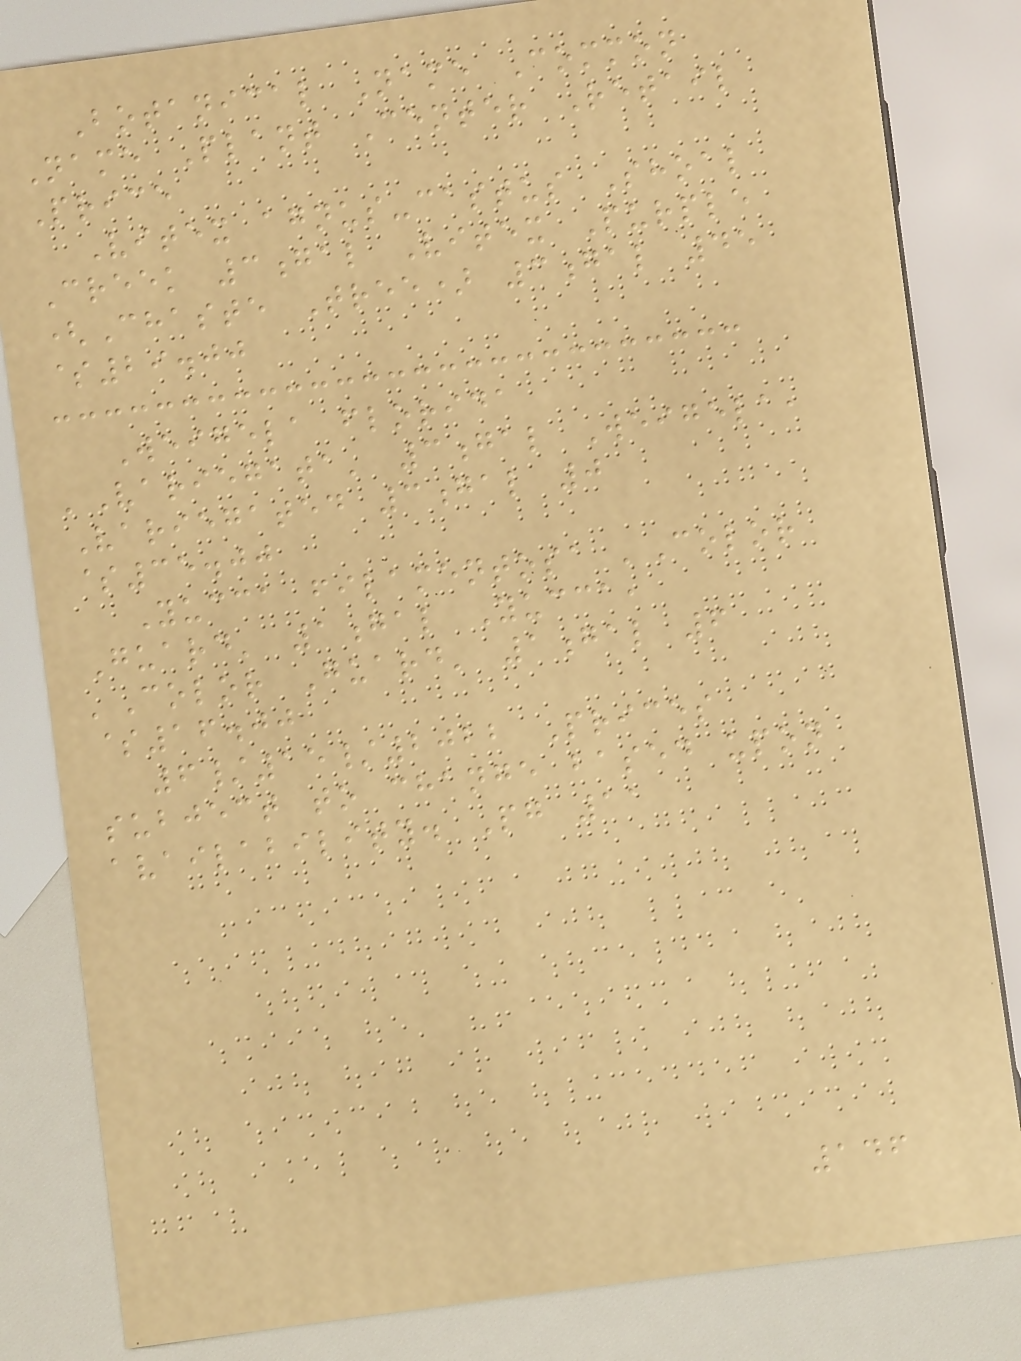Botanical Name Common
Name Plant Center Retail
Price
Vitex agnus-castus Shoal
Creek 3gal Vitex Purple
(Chaste Tree) 3gal 45
$29.00
Weigela florida
'Variegata' 3gal Weigela,
Variegated 3gal 0
$35.00
Yucca filamentosa 'Color
Guard' 1gal Yucca,
'Color Guard' 1gal 6
$16.00
6/15/2022 Prices
subject to change based upon
availability. Pg 11
146
